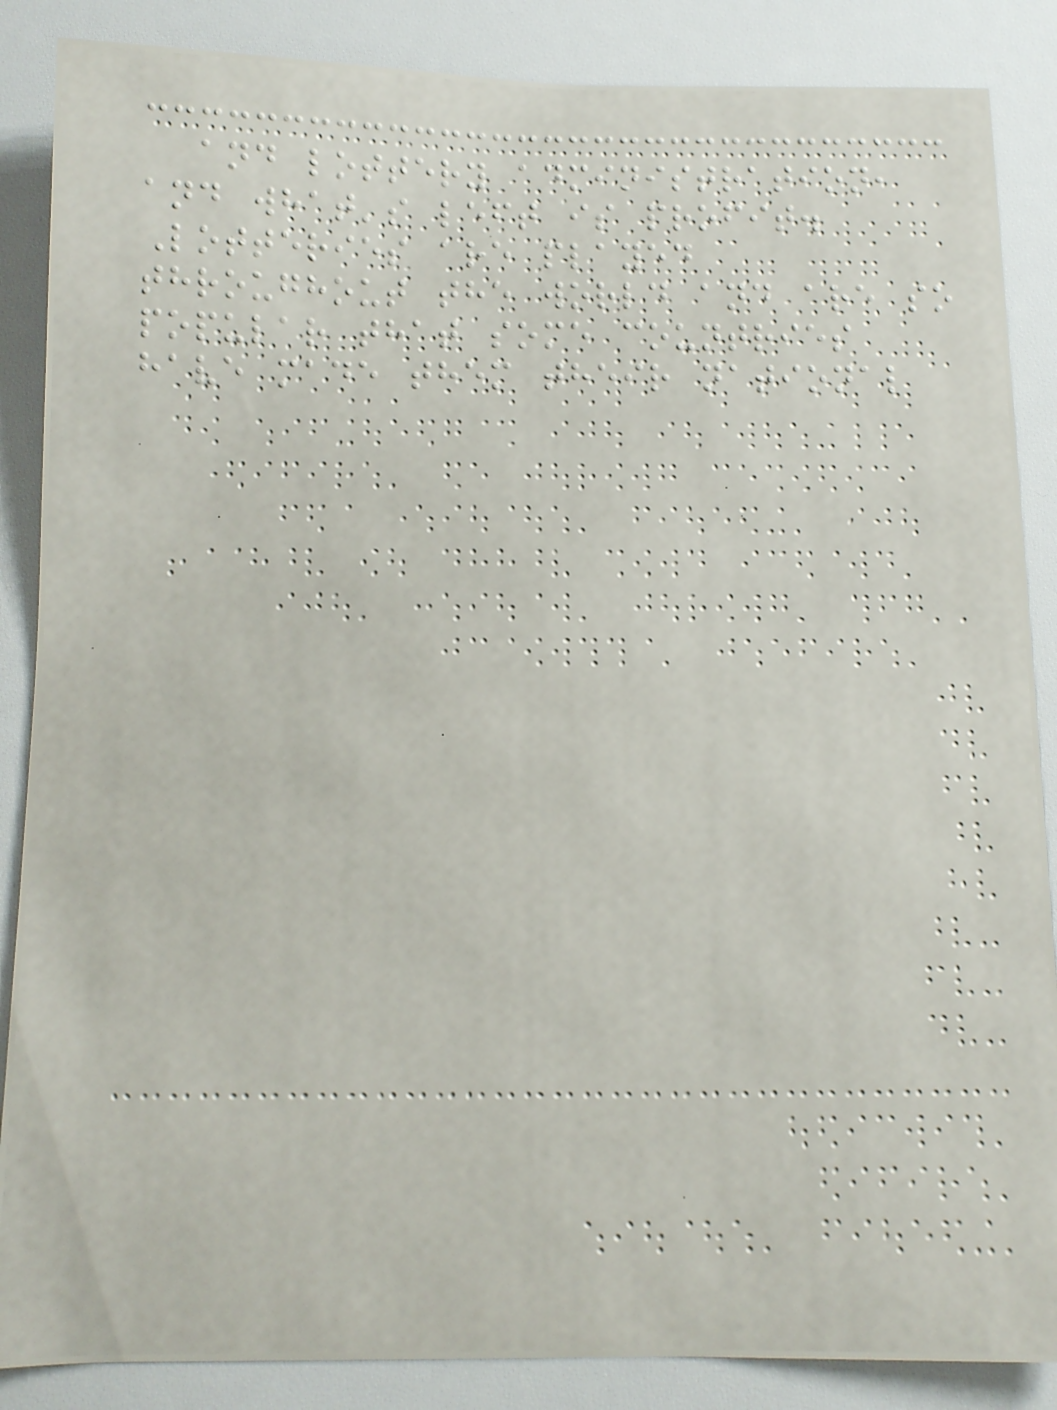and lottery administration,
and what's left is profit.
Lotteries are played
throughout the world and are so
popular that some countries
have made them their national
